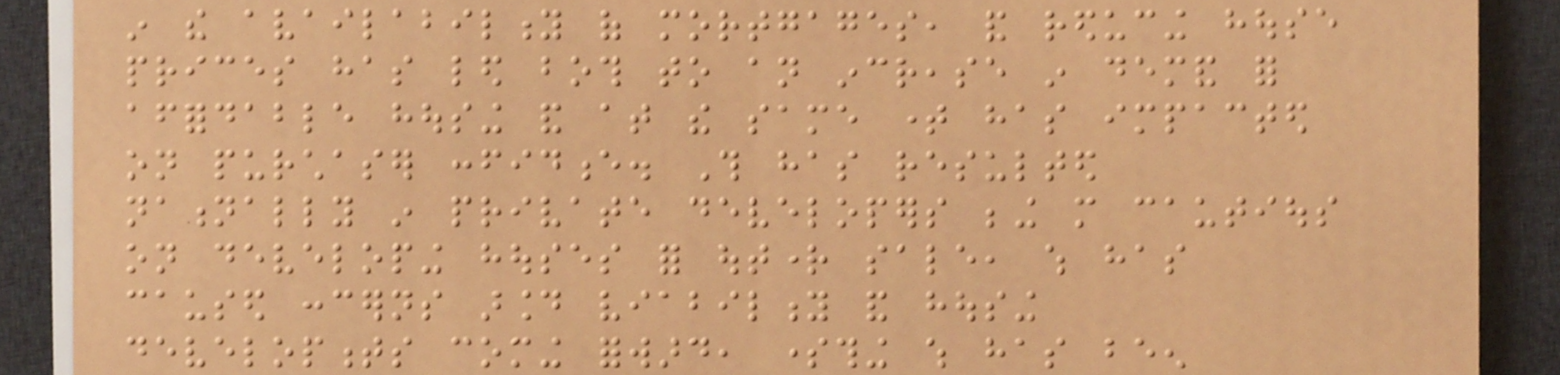in the availability of mortgages, and reducing house
prices has led both to an increase in demand for
affordable housing and at the same time has impacted
on purchaser confidence. This has resulted
nationally in private developers being more cautious
on developing houses for outright sale, which has
caused concerns around viability and housing
developments coming forward, something which has been
